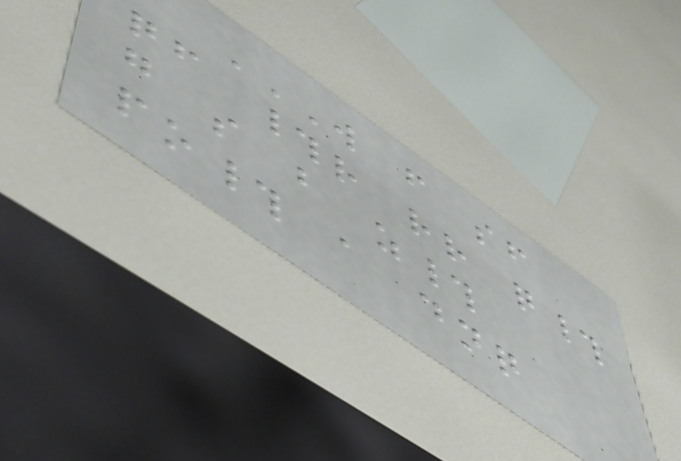W F SF
QF #R RR Q#
G S B Z#
PO# A DNQ
